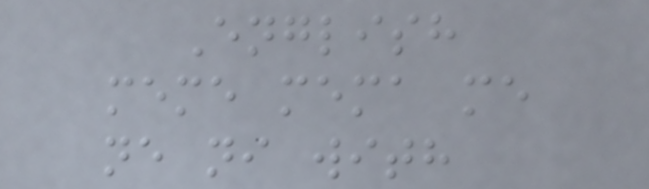English
meme mema me
ne ni with
